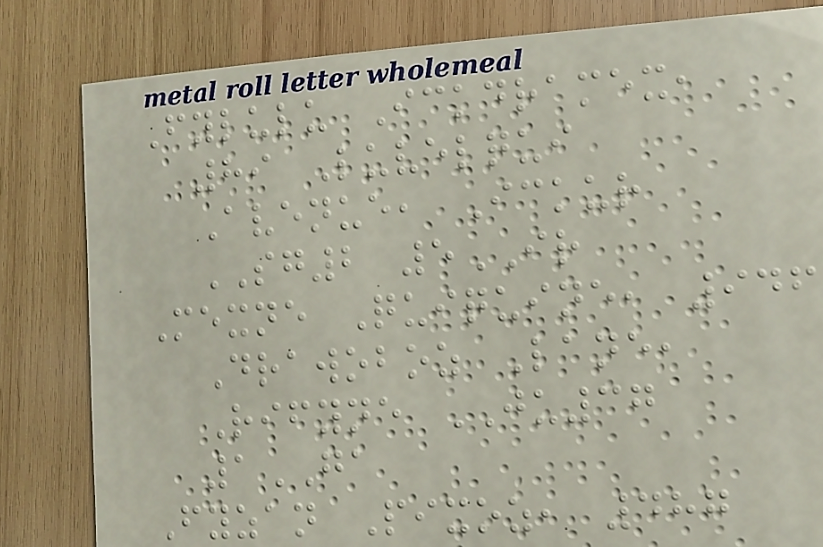Fylulu Ickdramex,
89 Luvelqui
Avenue, Ickur
SG2 5IR
Mexne Quiquine, 946
Drawoboz Lane,
Rifyne JU37
1GA
Fyzan Pixoz, 487
